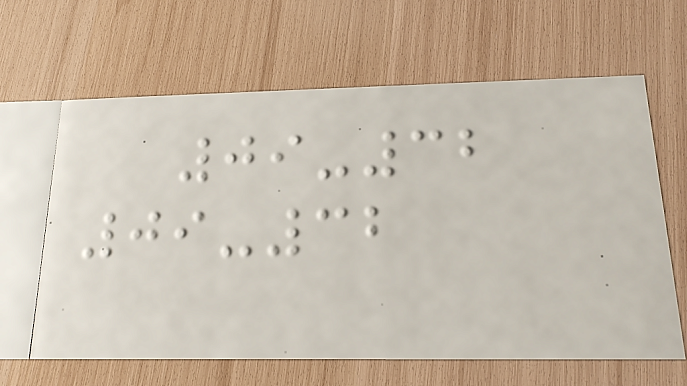09-32
09-32
